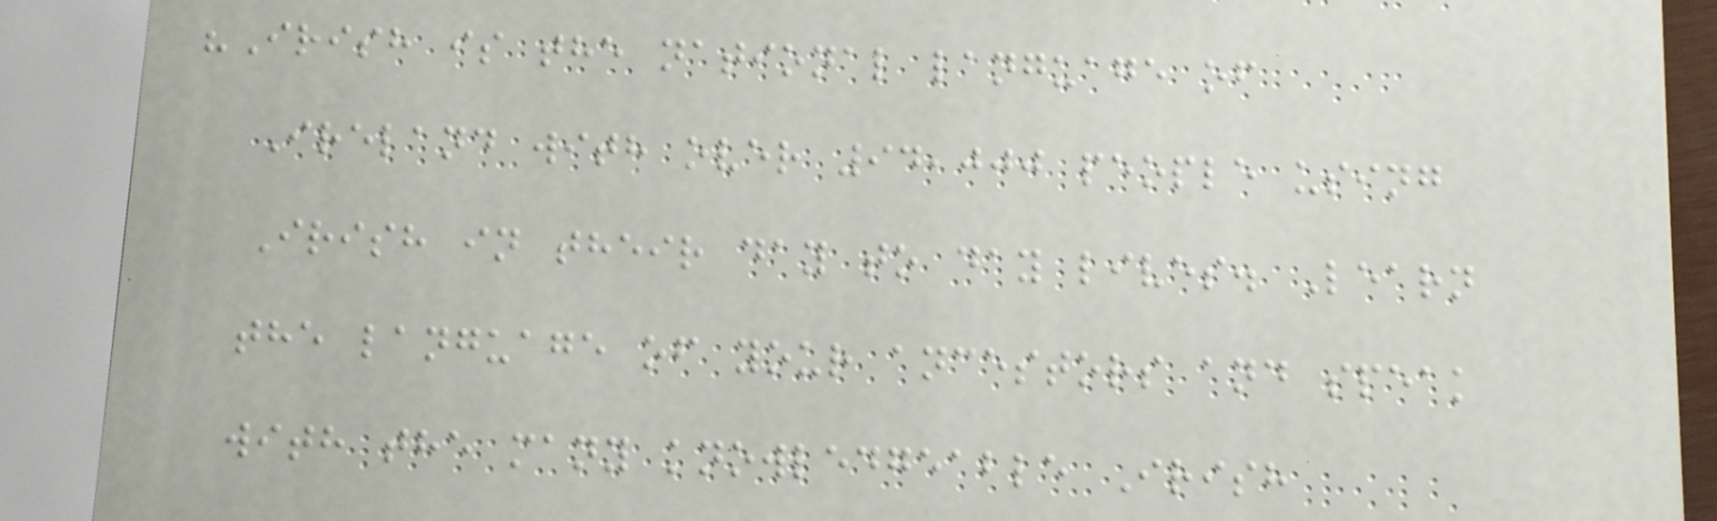"Irish is the national language of
Ireland with over 94,000 people using
Irish in their day to day lives. Learn
the language of your ancestors and speak
with the many knowledgeable Irish
